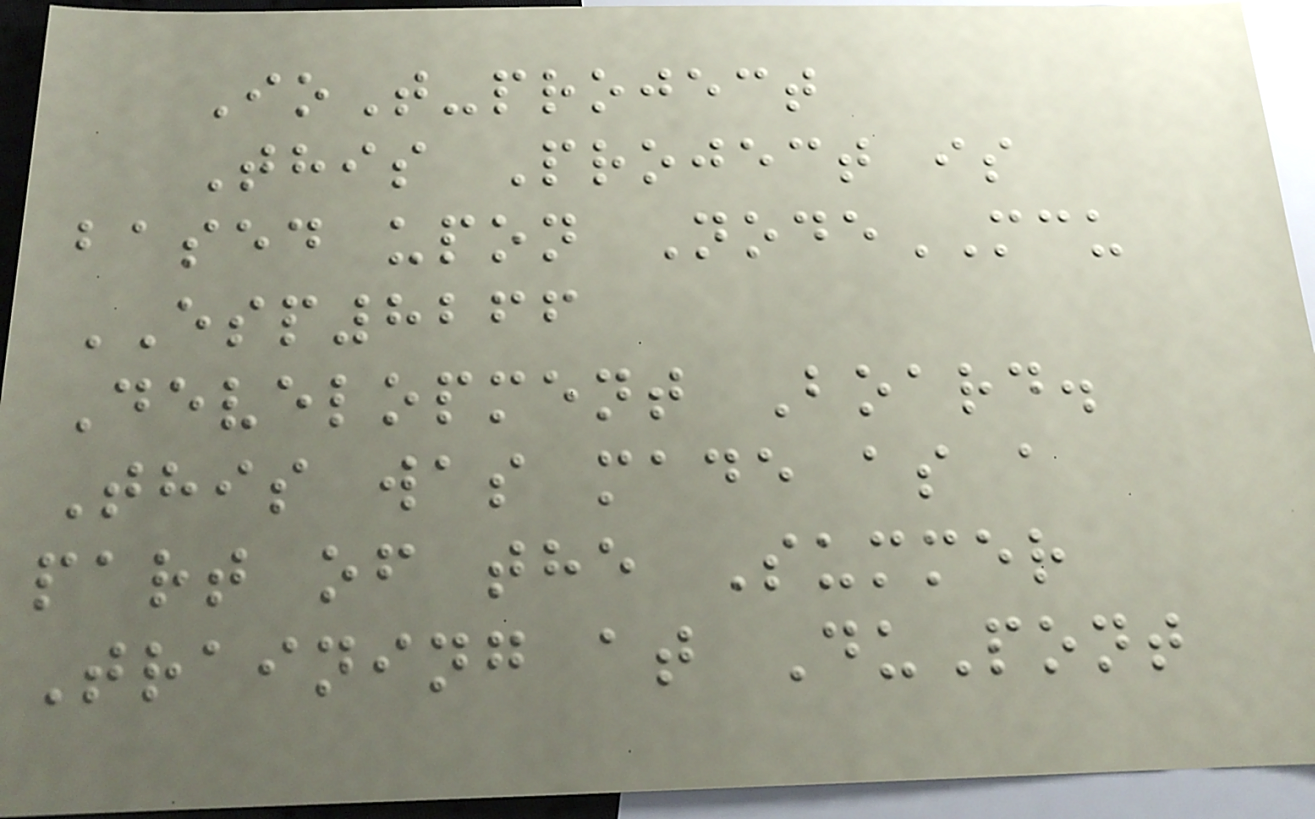IoT-project
This Project is
based upon NodeMCU
ESP8266
Development Board.
This was made as a
part of the Summer
Training at DuPont
